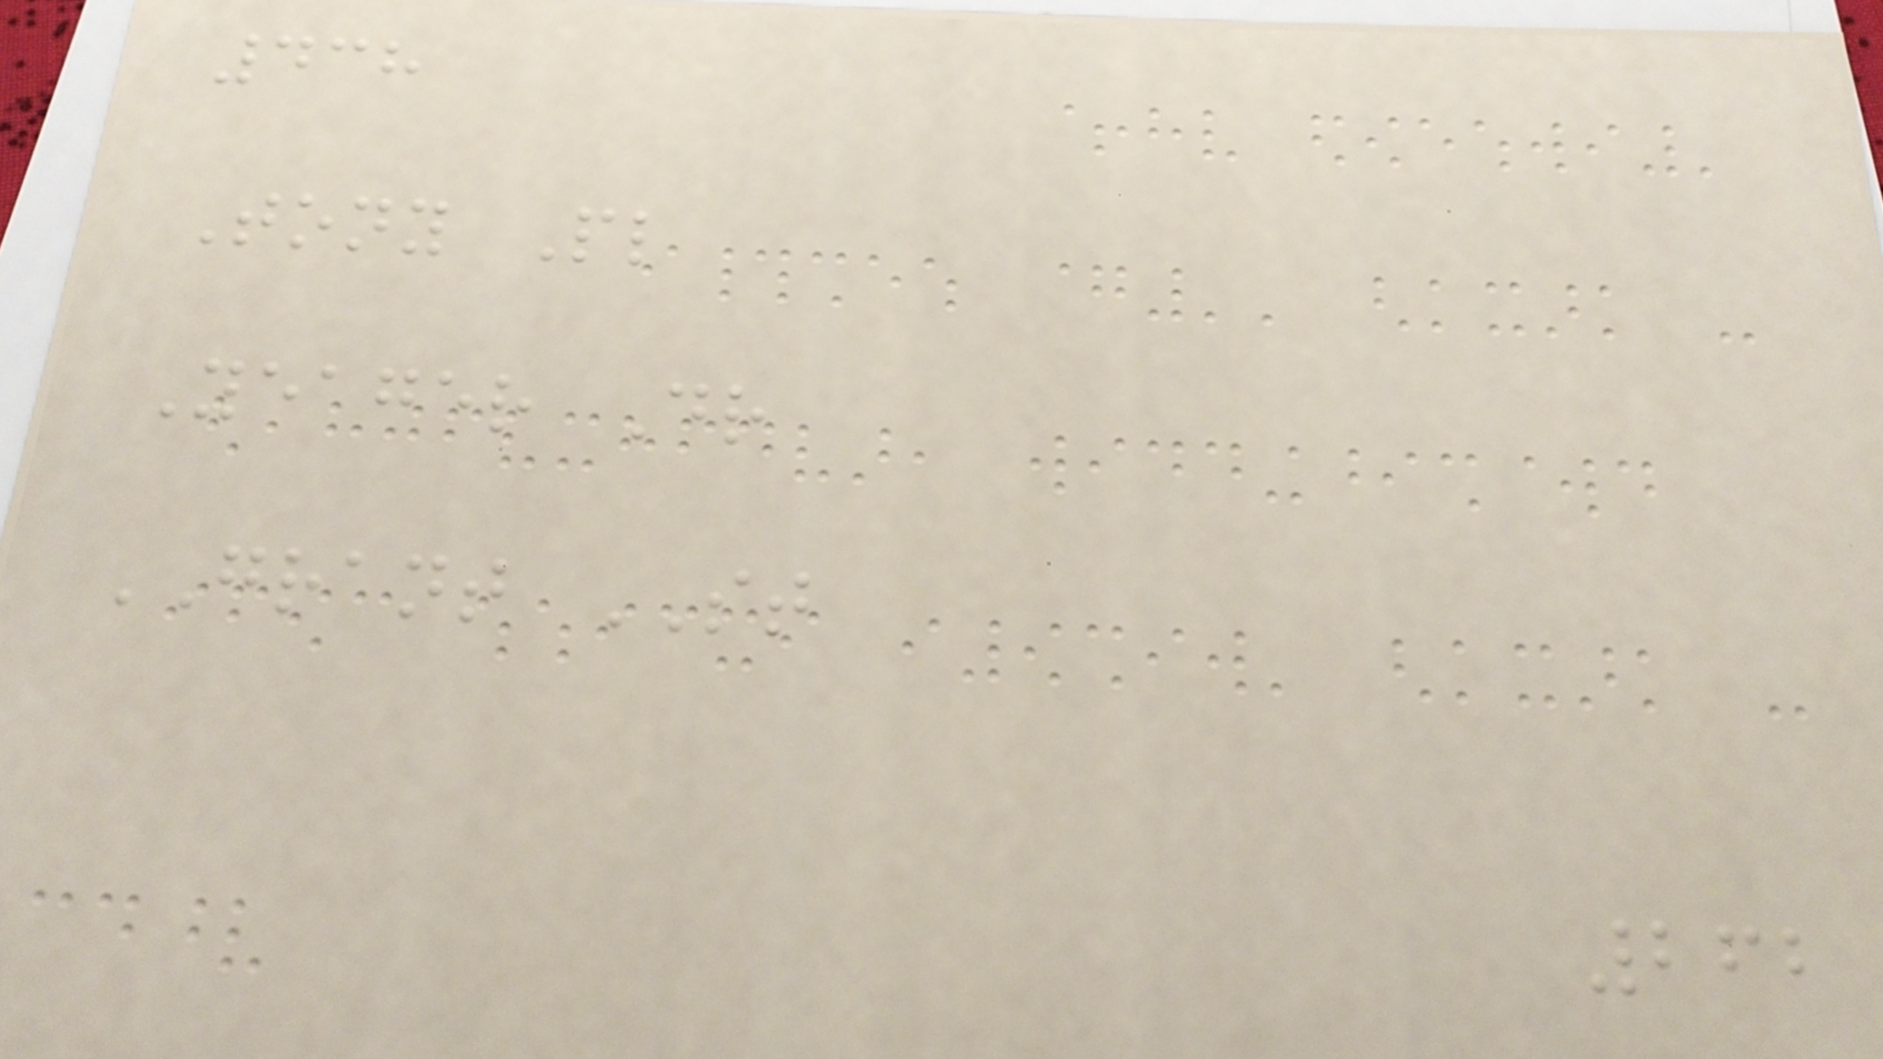438
Tony Pl
Yeager Dr
GRANT ST
262
